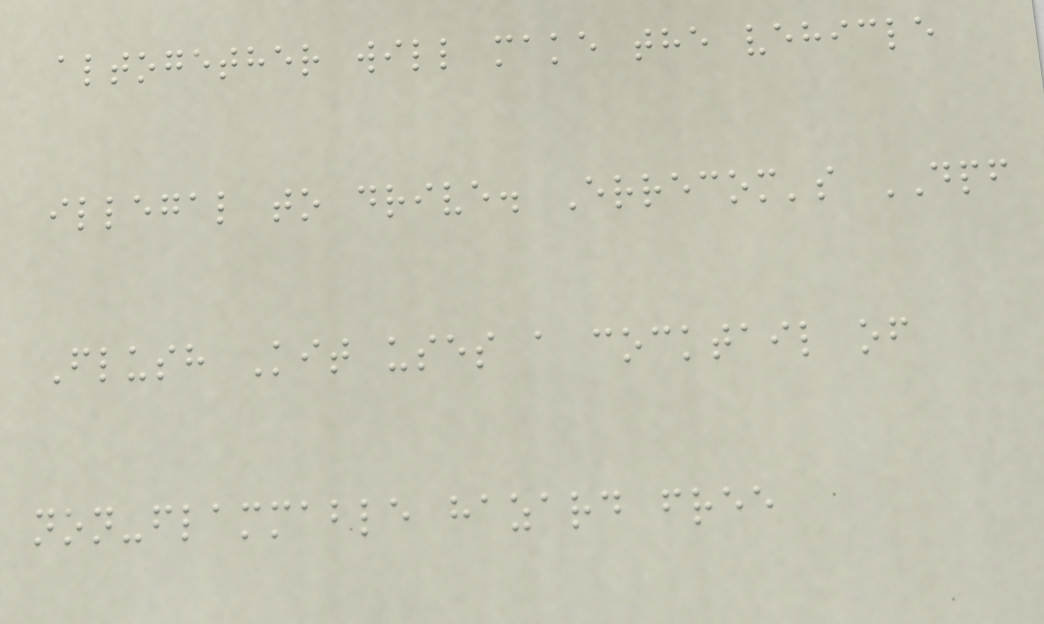altogether will make the vehicle
illegal to drive. Errecom's DPF
Flush Kit uses a cocktail of
non-flammable hazard free
